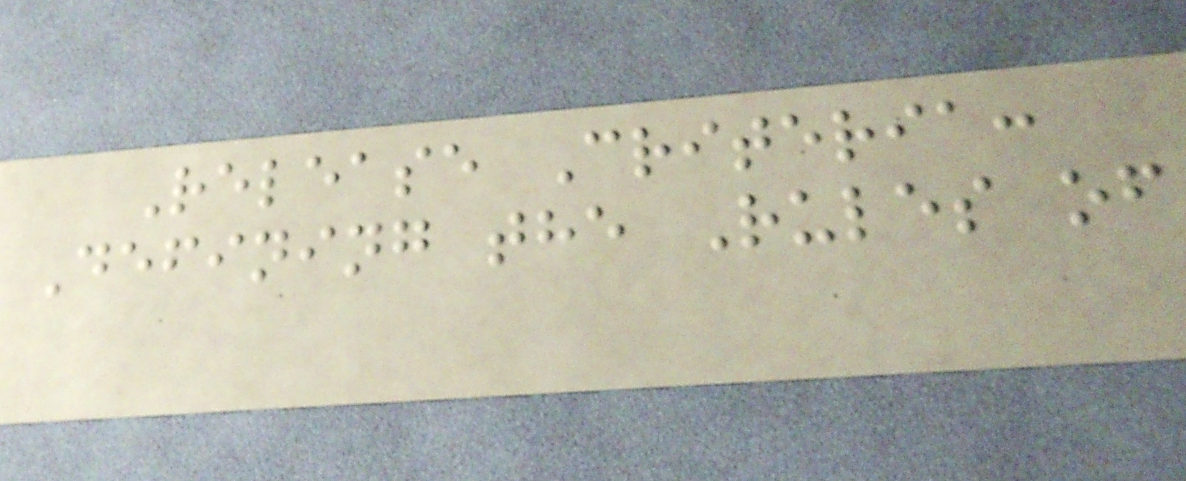Release Criteria:
Defining the Rules of
